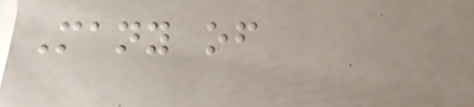Many of
